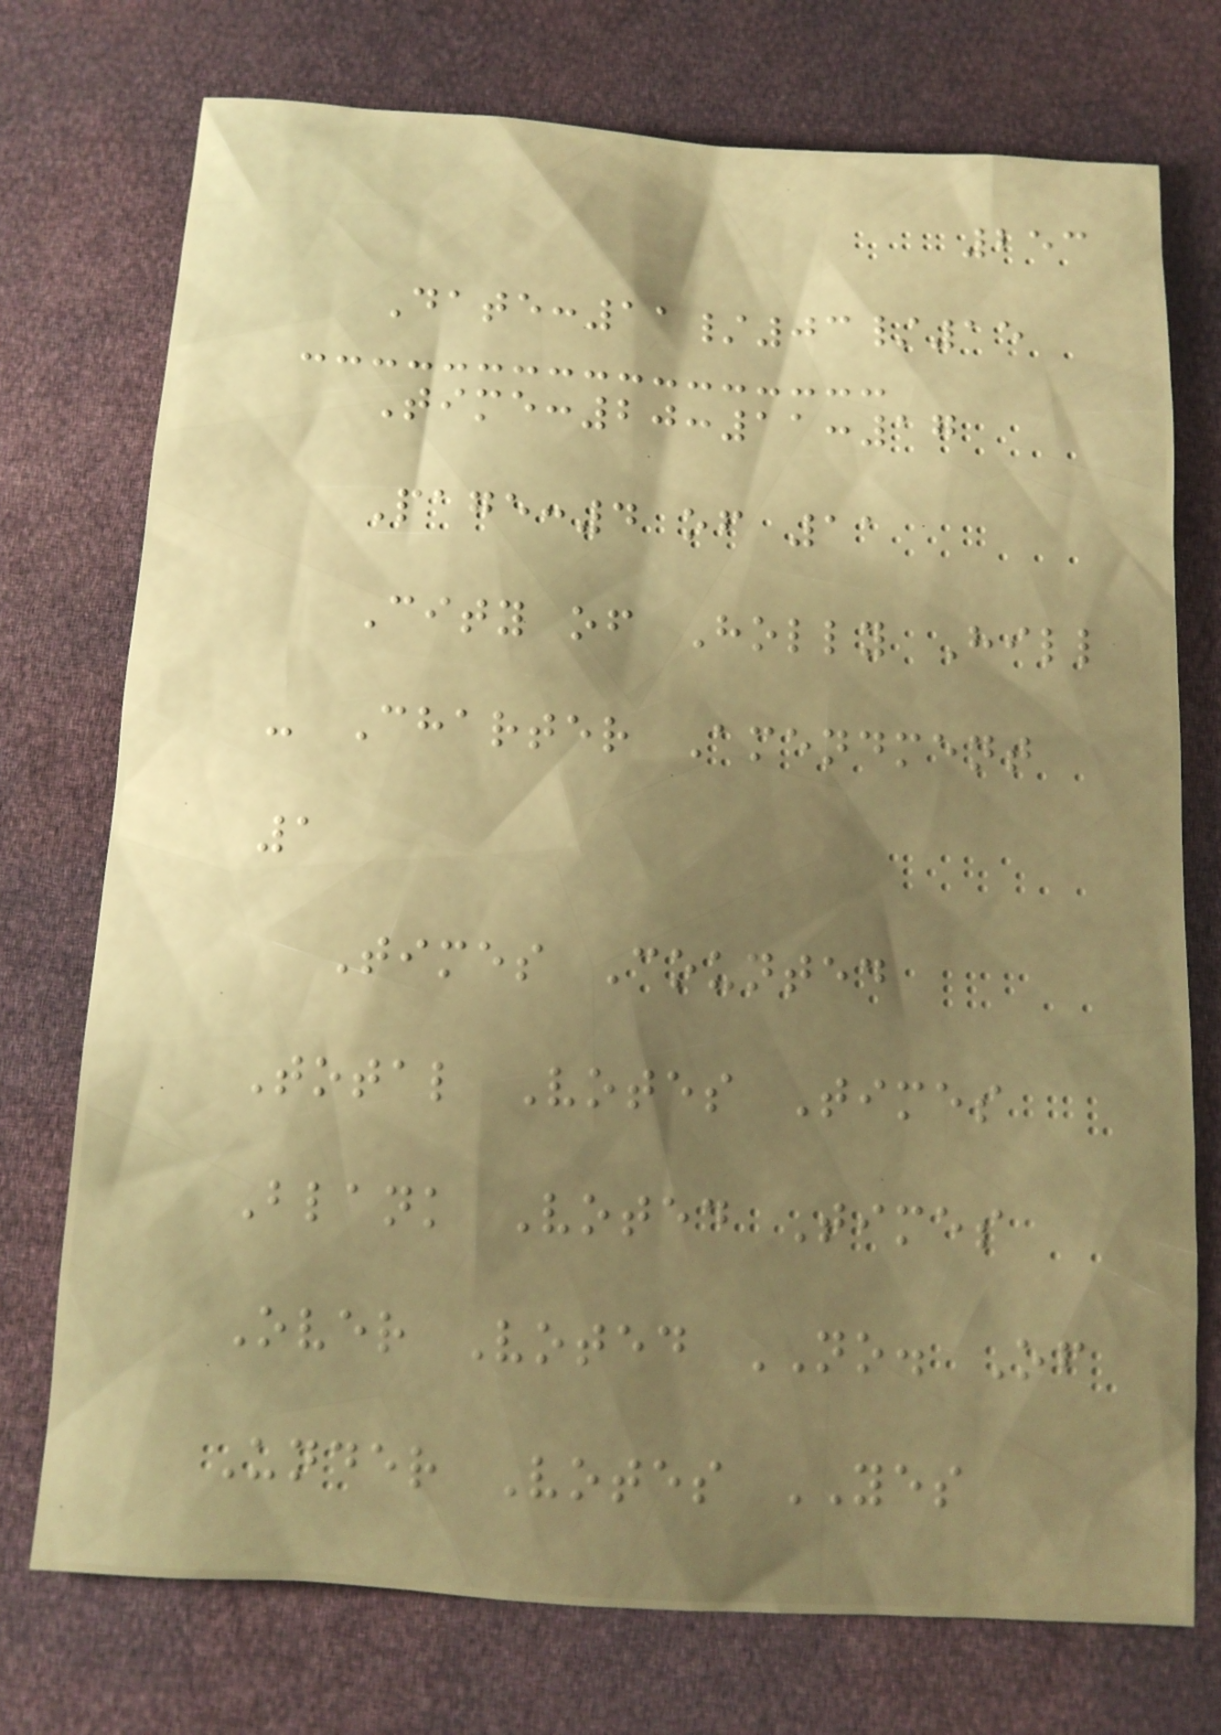253
Date:11/03/15
Time:20:11:17
Page:4 of 11
City of Holly Hill
- Charter Amendment
1
Times Counted
Total Votes Times
Blank Voted Times
Over Voted NO. Of
Under Votes YES
